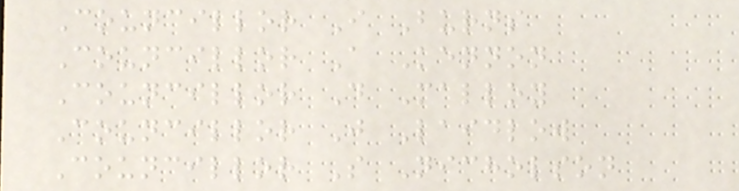Councillor I Burns
Councillor A Kennon
Councillor D Malloy
Councillor J Laidlow
Councillor S Nicholson
